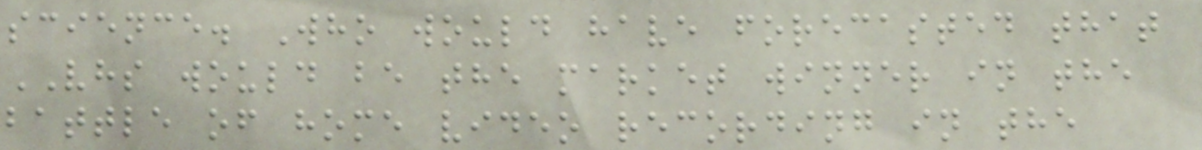science. Who would have forecasted that
VHS would be the market winner in the
battle of home video recording in the
